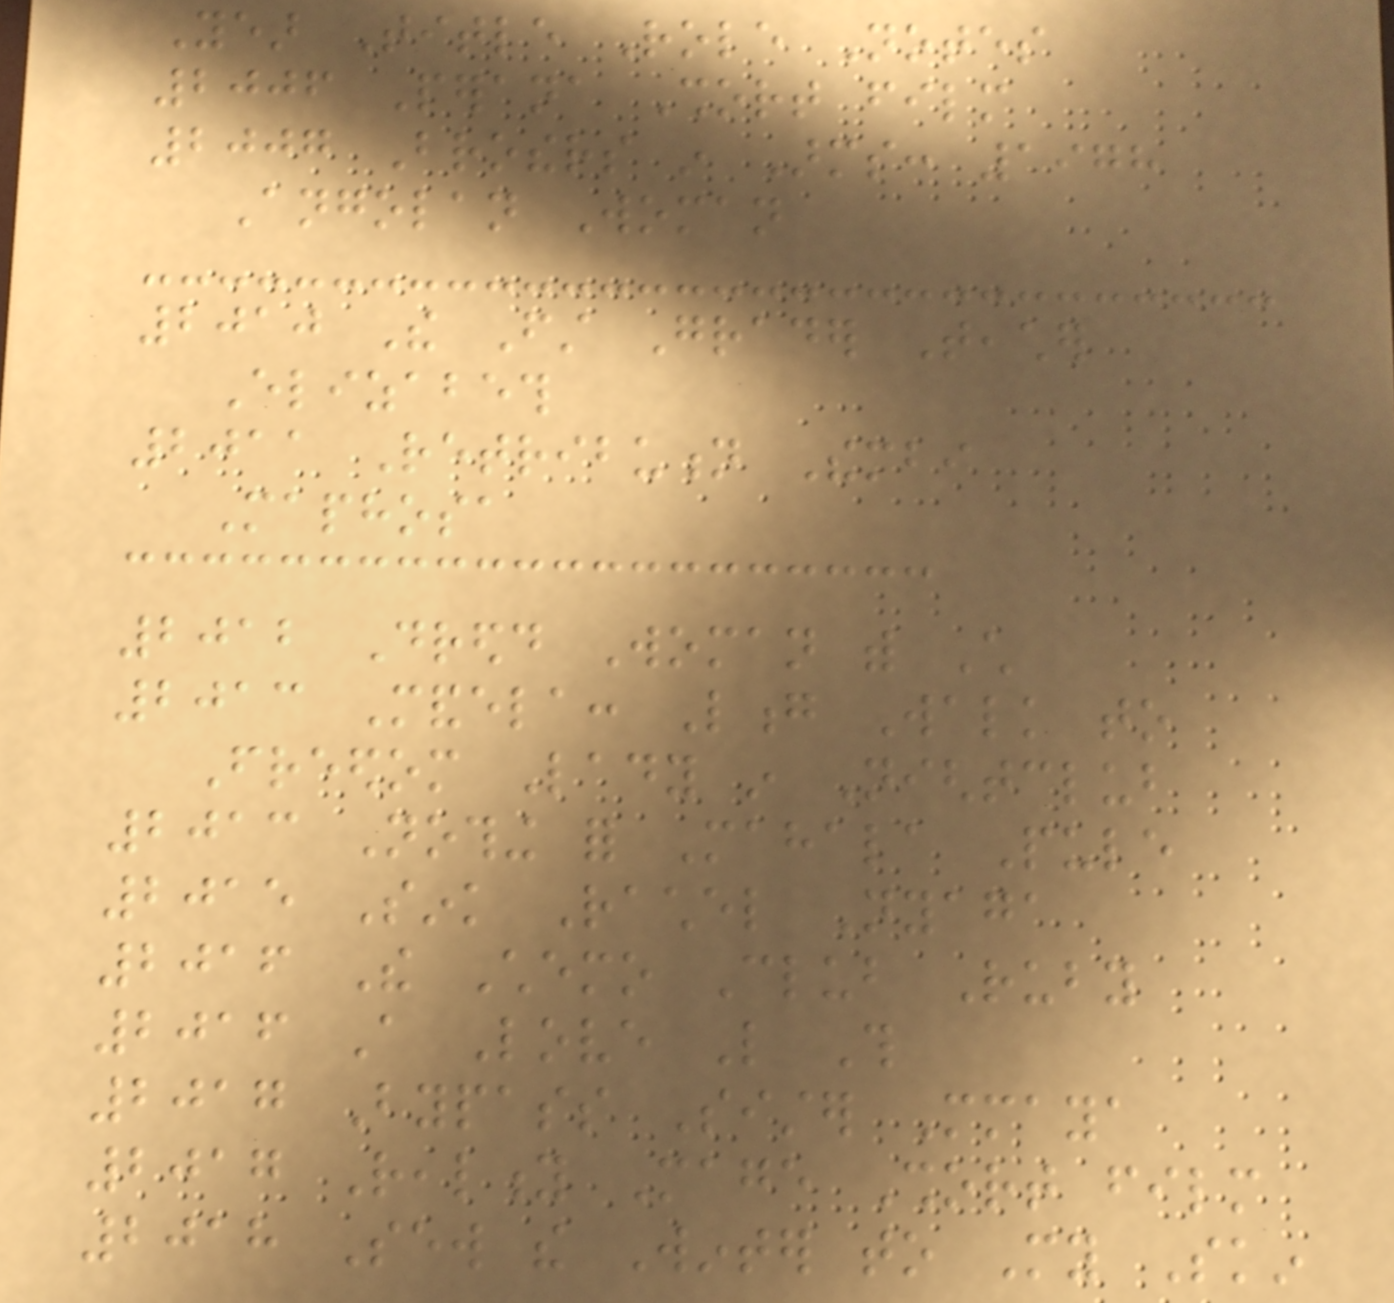Year Title Role Notes
2006 Perana Short film
2007 Brothers in Arms: 1978
Angolan Woman
2010 The First Grader Teacher
Elizabeth
2011 Retribution Thembi
Maphosa
2012 Dredd Woman with Child
2013 Mandela: Long Walk to
Freedom Lady in Nightclub
2013 Nothing for Mahala Pule
2015 Sink Rachel Nyaga
2016 The Chemo Club Ruby
2016 A Love Like This
2017 Bypass Sister Mmaya
2017 Reality Mage Short film
2018 Sew the Winter to My Skin
